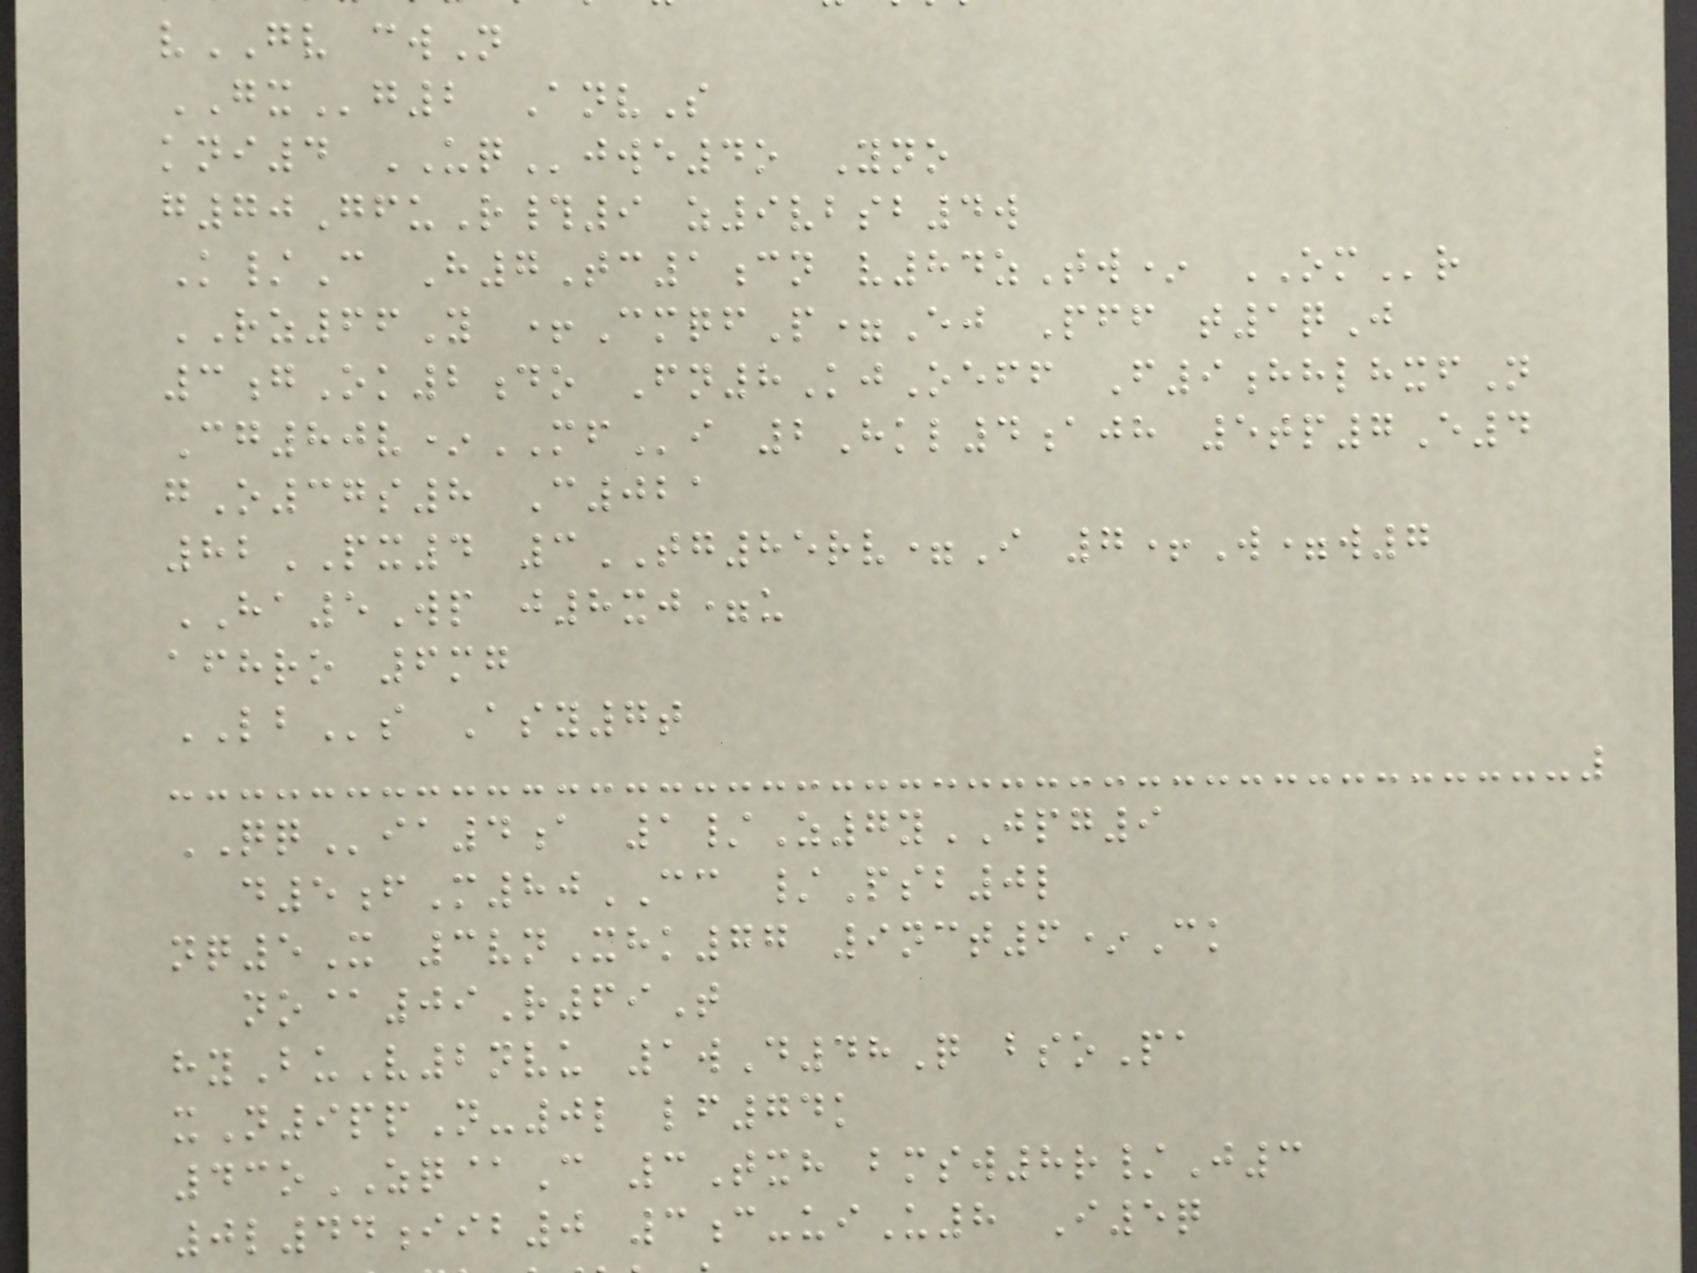vGV cwN
GXg2 AnvS
kni4 UQjwe4o Yno
g70GfuR#9 z9vbsb4w
K/C H7Tc1cn v84zTw* OMr
RZ66Y +CmqfP=Ej Pff t1qJ
3gOk2do Fn8KjOeff F9hhlhxfN
Cg80v*MFi 2Hkl4ajh 5tp7E4
gO37s8 C021
82PX4 3TG85rv=I 7+W=w7
HA5Wp j8xj=u
afhro 6mg
LBs Asy7t
QQia4a 1/Z7yJPG9
d5fM80CC /Psb0l
nq5X 3vnXhk77 9nct6*Ck
no@09R69T
hyBuV2nvu 1wD48Q bsoPa
xN9ppN-0l lf74k
43oZQ@C 3Txh bmsw8r/J3
0l44iib0 3c-uiU8 I5q
